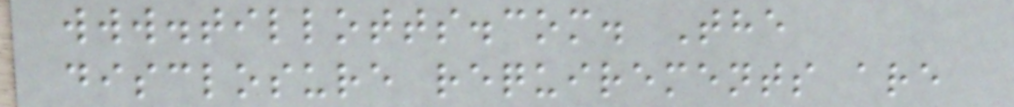www.tillotts.com. The
disclosure requirements are
